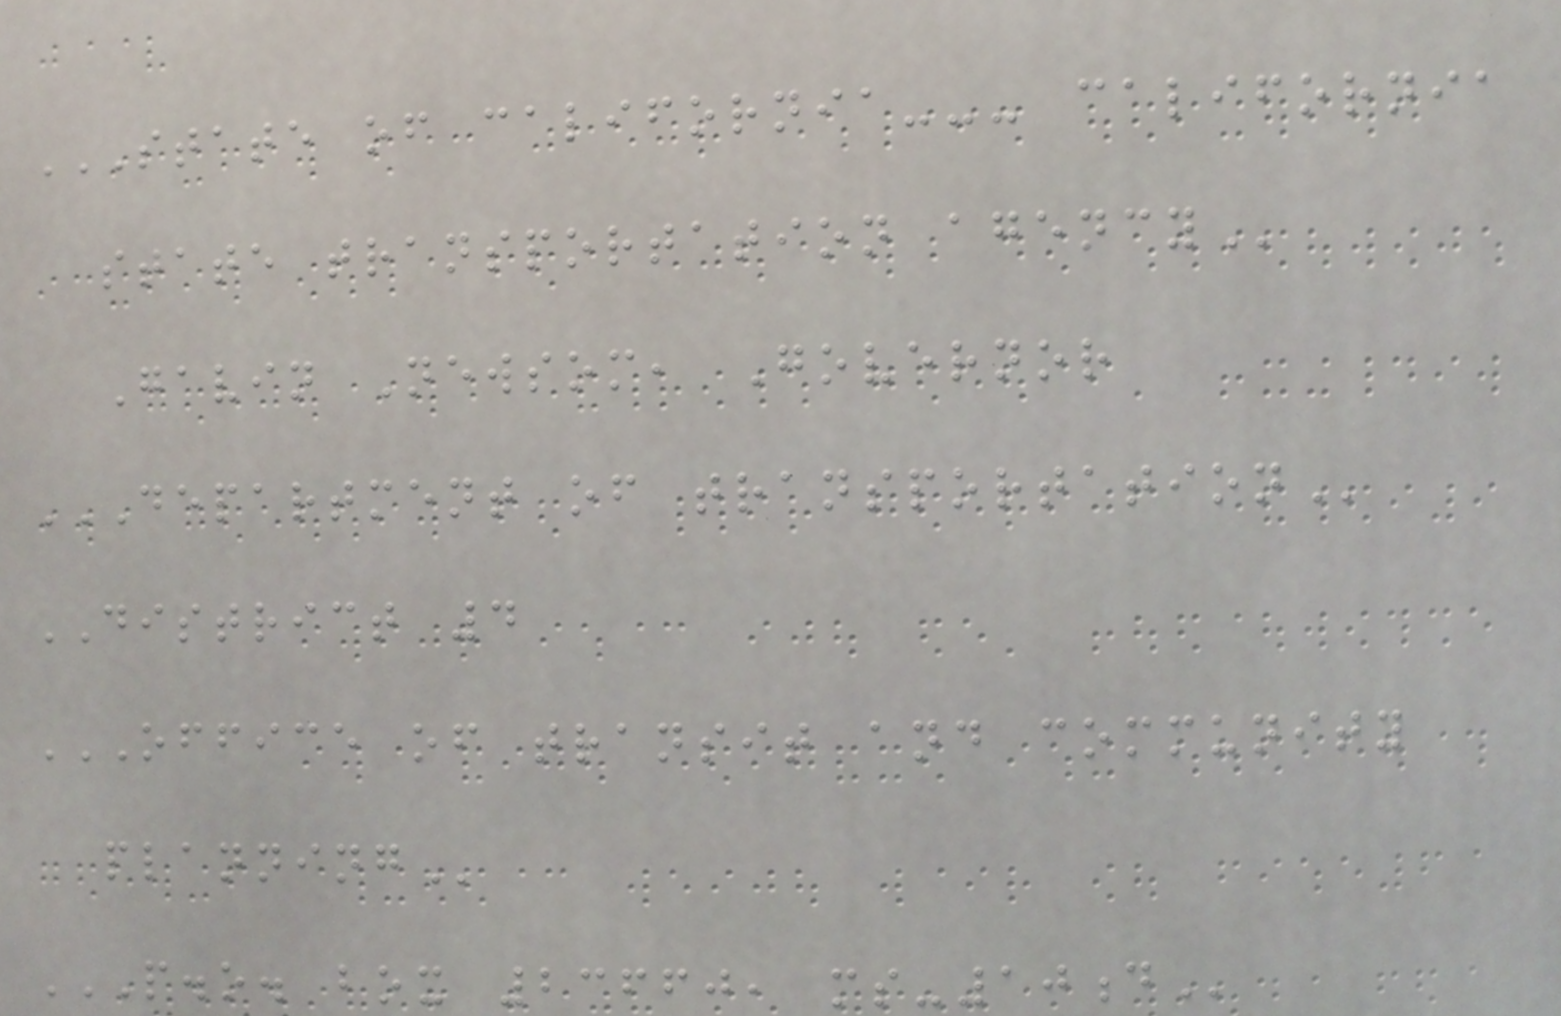STATE OF CALIFORNIA--- CALIFORNIA
STATE TRANSPORTATION AGENCY
Gavin Newsom, Governor
DEPARTMENT OF TRANSPORTATION
DISTRICT 4
OFFICE OF TRANSIT AND COMMUNITY
PLANNING
P.O. BOX 23660, MS-10D
